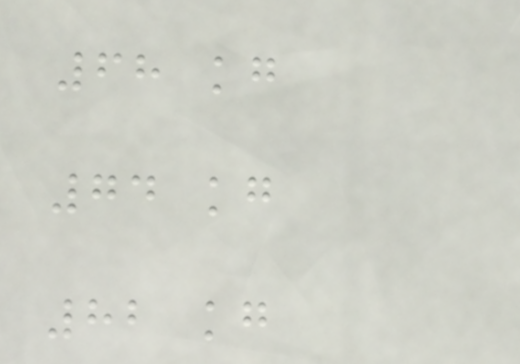68 kg
74 kg
82 kg
